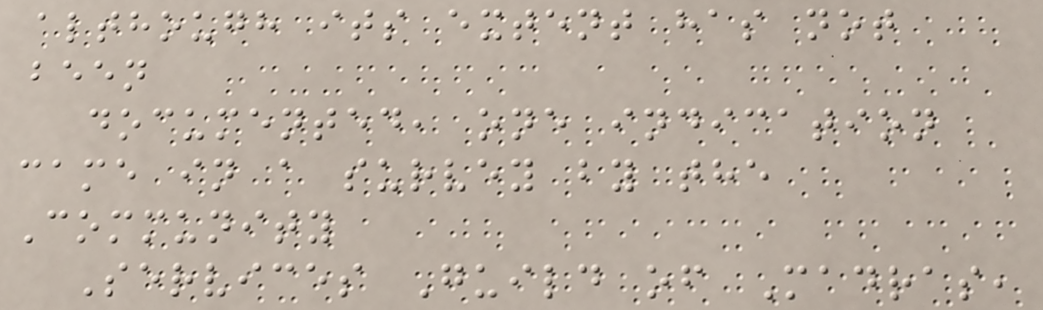although its extent has not
been
documented, one indication
came in a survey by the
Community
Services Guild of Madras,
